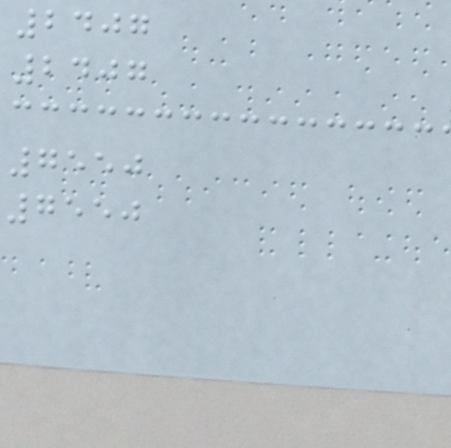2407
2407
7550
7550
